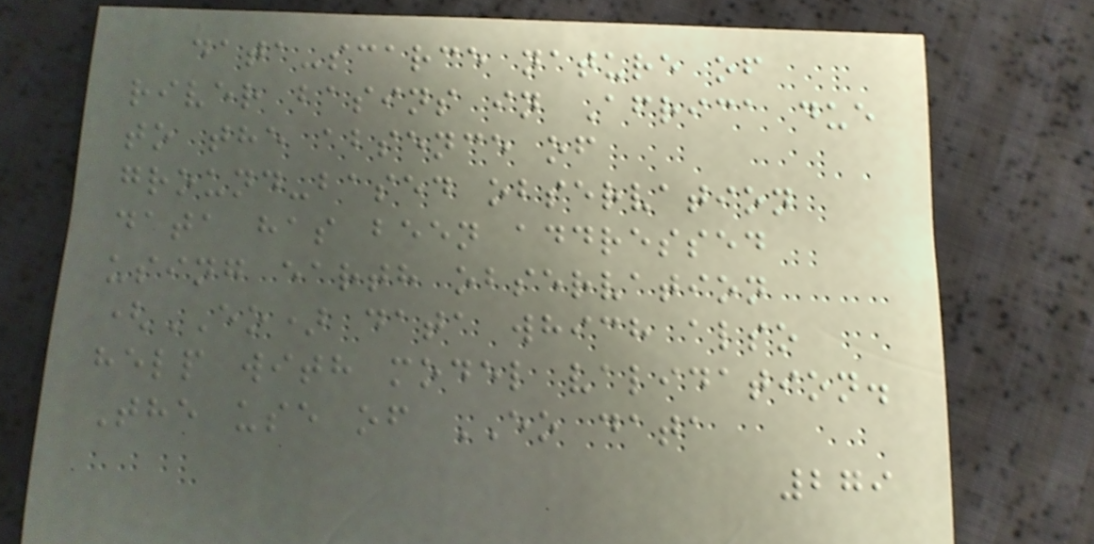data-scarce nature of
river basins in Africa due
to the absence of
ground-based observation
data has been addressed
using earth observation
(EO) data which also
help with model validation.
The use of EO data
279
